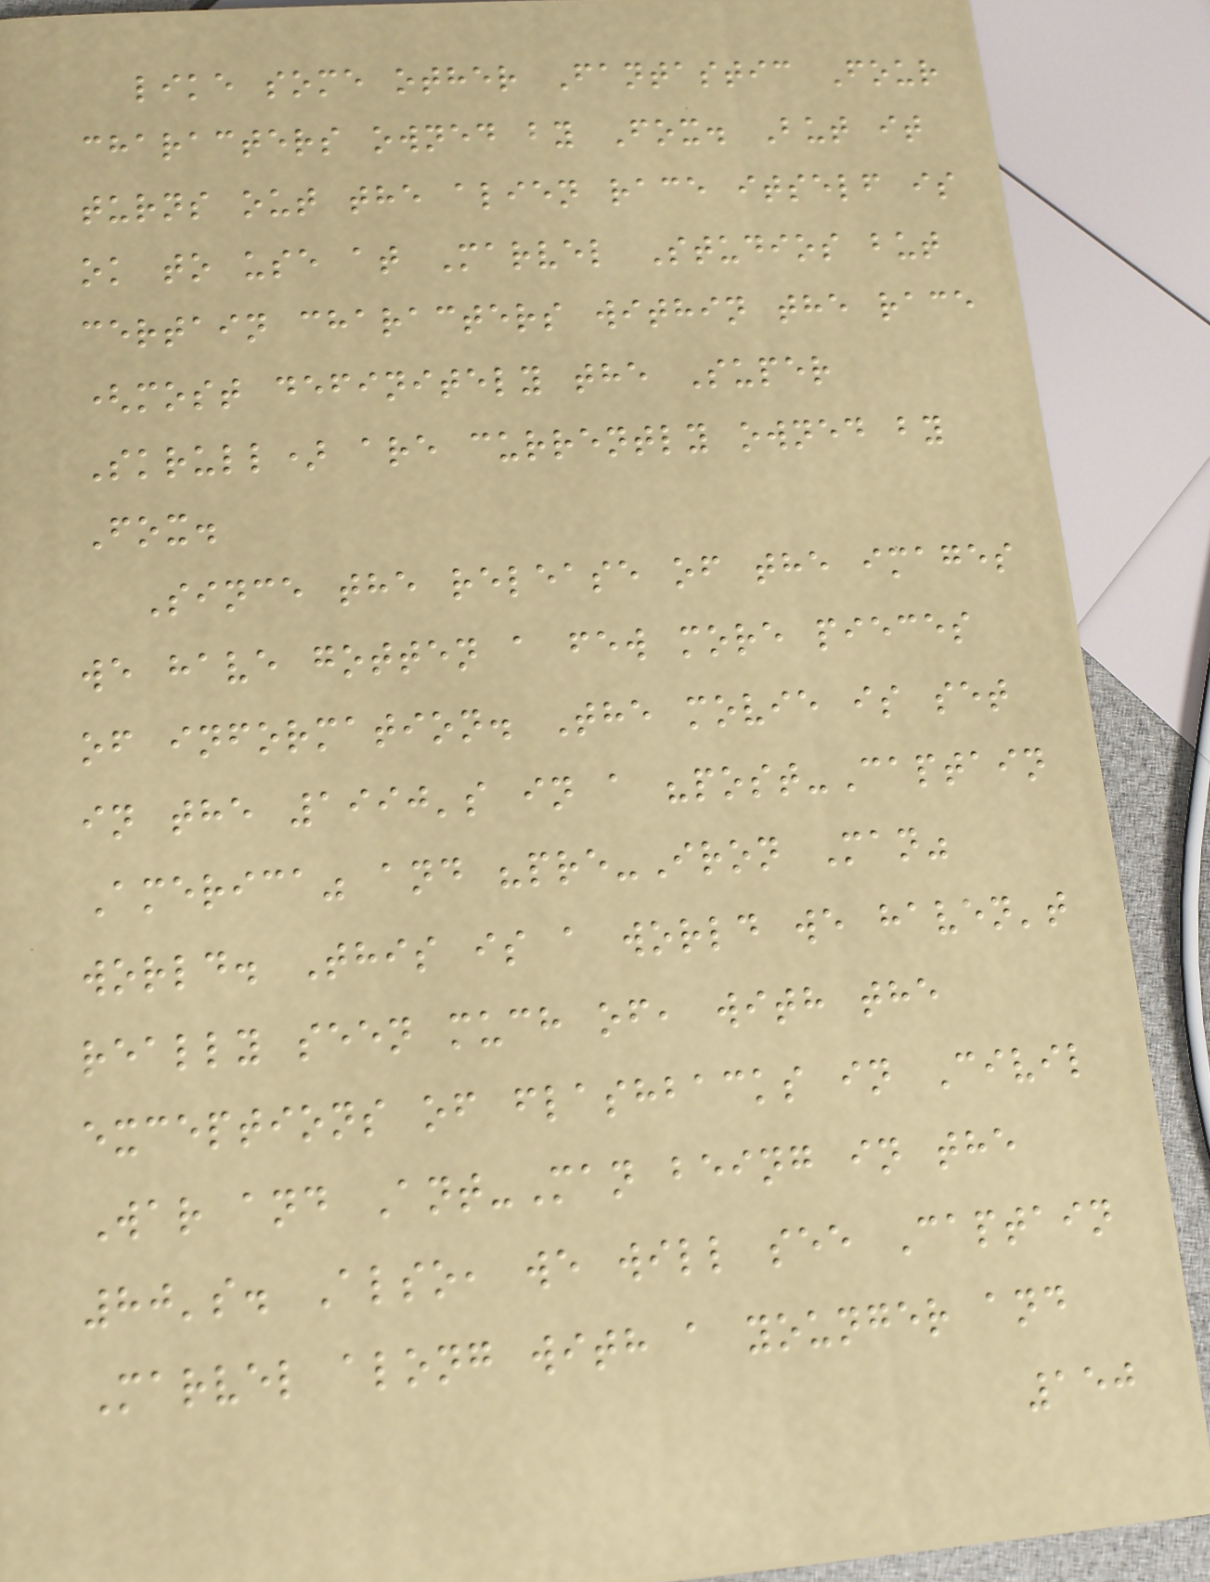like some other Fantastic Four
characters owned by Fox. But it
turns out the alien race itself is
ok to use at Marvel Studios but
certain characters within the race
(most definitely the Super
Skrull) are currently owned by
Fox.
Since the release of the images
we have gotten a few more pieces
of information. The movie is set
in the 1990's in a "post-Captain
America" and "pre-Iron Man"
world. This is a world we haven't
really seen much of, with the
exceptions of flashbacks in Civil
War and Ant-Man being in the
80's. Also, we will see Captain
Marvel along with a younger and
150
